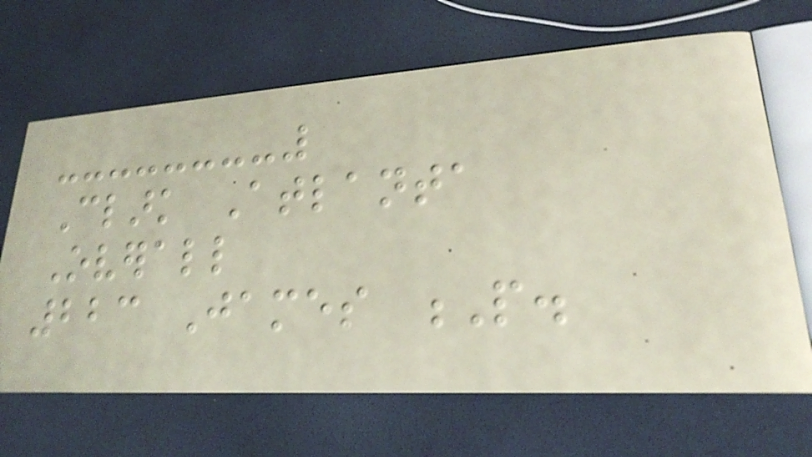Clark Atlanta
Overall
223 James P.
